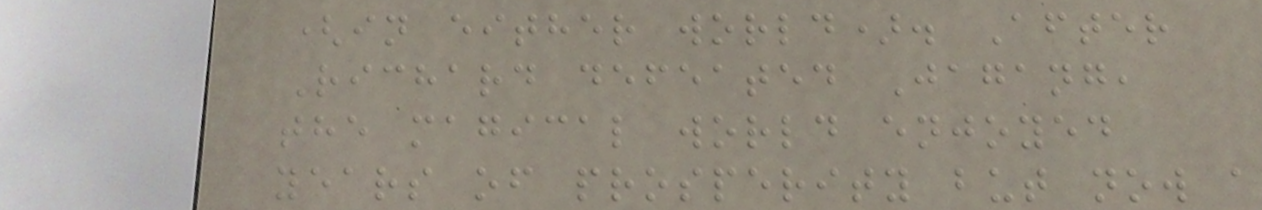(in either world). After
Richard defeated Jagang,
the magical world enjoyed
years of prosperity but now a
